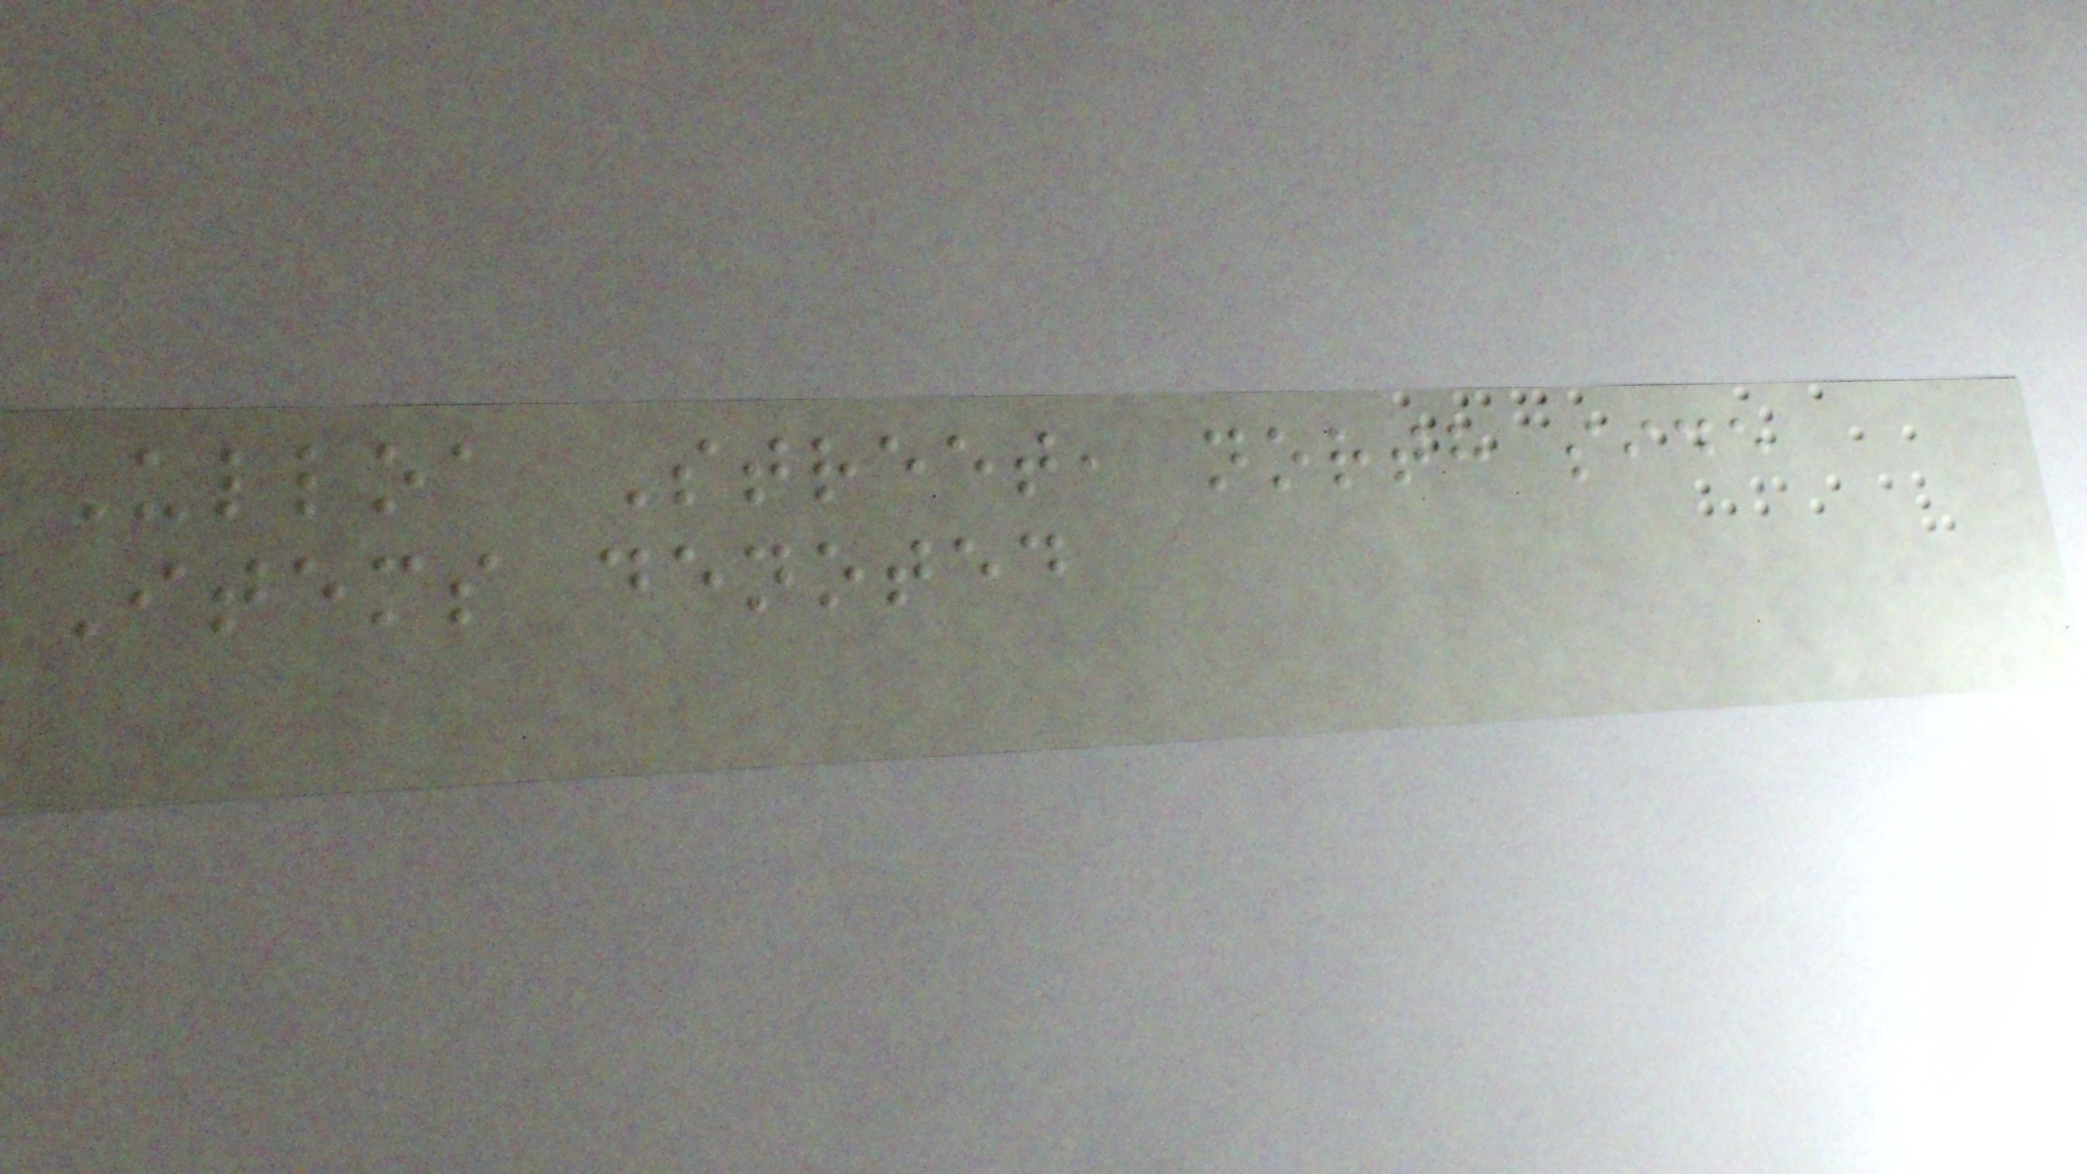Ulloa Street, north side
Items denoted
